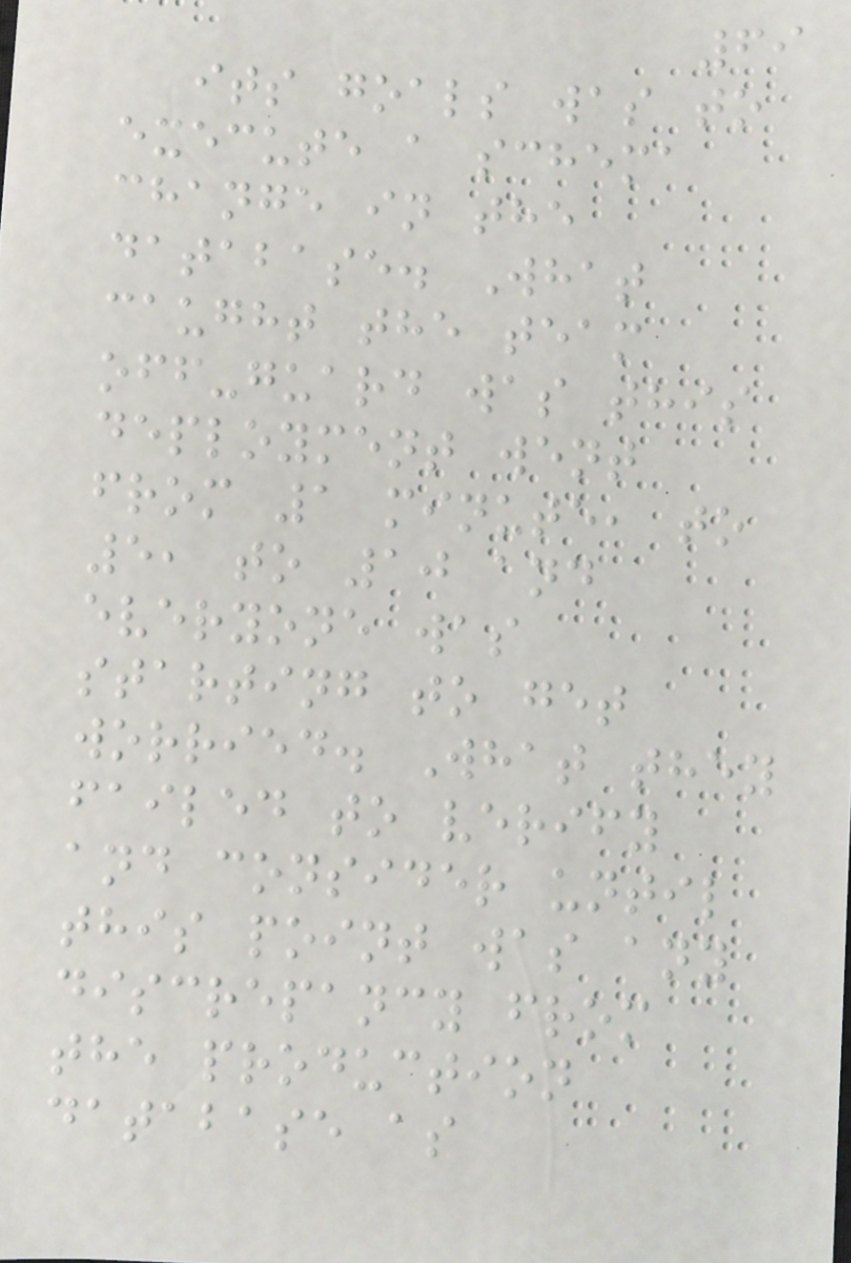69
its goals was to
execute a schema
change in the
database. What
caught the team
off-guard was this
deployment went
from 1 minute, to
5, to 10 and
everyone was
starting to get
worried. What they
failed to verify
and consider until
this point was any
discrepancy from
the production
database as
